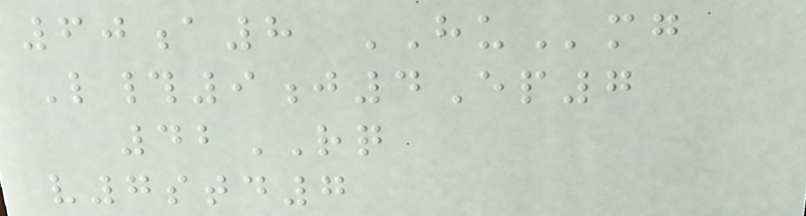60a8 HUmg
L#9j4Ep7
42RQ
v7std7
